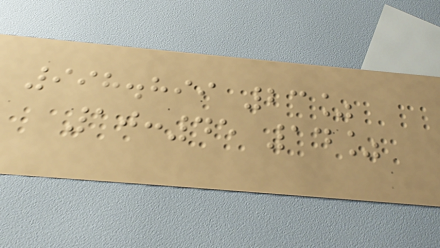998.899 23%
10:45 14%
